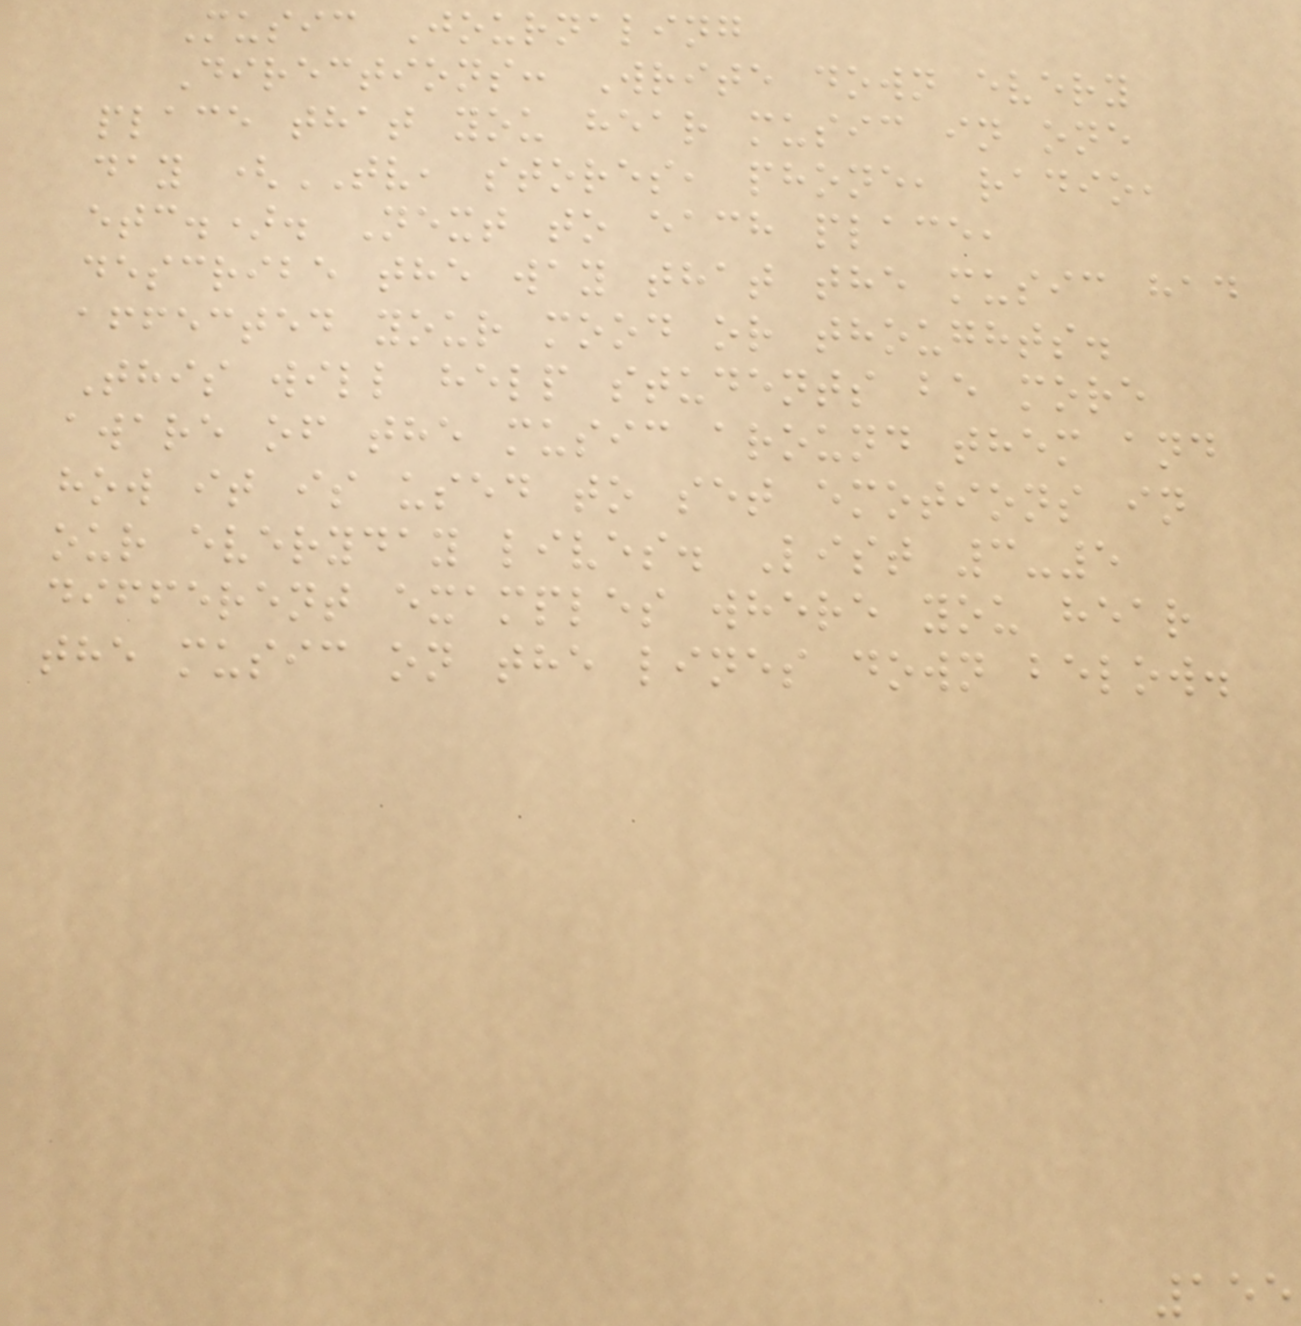Music Journaling
Directions: Write down every
place that you hear music in one
day (TV, stores, phone, radio,
etc.). Next to each place,
describe the way that the music had
affected your mood or thoughts.
This will help students be more
aware of the music around them and
how it is used to set emotions in
our everyday lives. List 3-5
different examples where you hear
the music on the lines down below.
155
